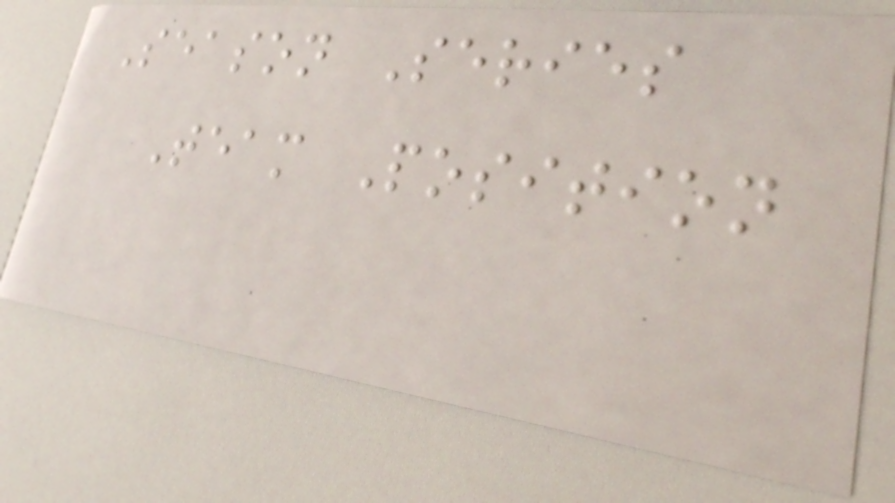Season Series
Team Position
